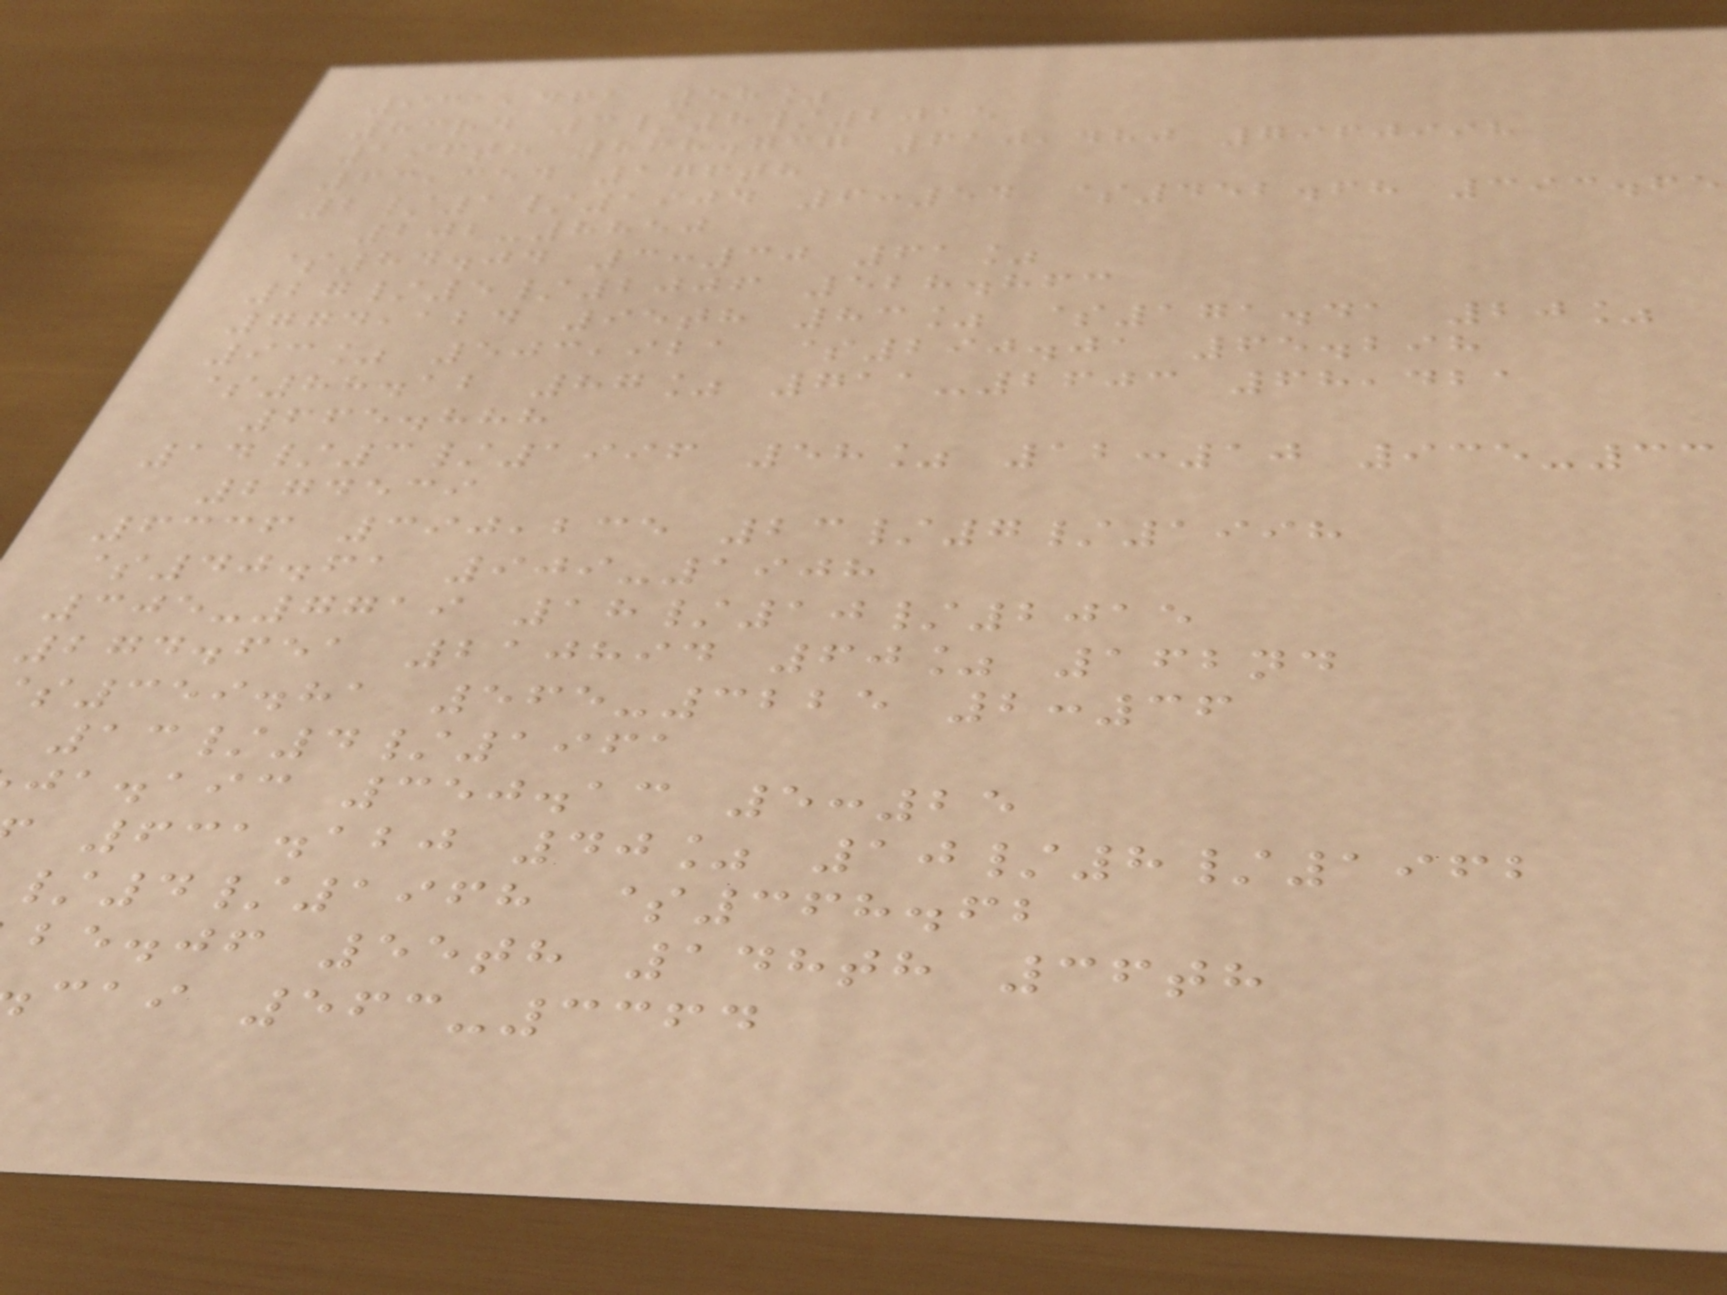931,461 58%
83rd 3/8/2015
196th 868.737 610,480 7960998
63,354 176th
2/1/1904 6:54 $452.68 393.65
202-8850
$84.04 3:30 61%
27/5/2006 528.863
774,124 95th 83% $171.41 20%
93% 503,921 $290.01 65.298
$88.12 87% 711-2603 68,421
665.888
14/3/1996 58% 12:10 935-33
274539
6336 390,235 23/7/1998
$40.61 909-1908
305-7719 18/10/2015
274.651 210894 60% 162nd
359.81 565-3225 2:36
13/4/1961
ja.aic 350.13 5:25
631.120 40% 10/8/1962
/4/1968 $368.62
be.jf 55th 148th 36th
cai 563-3364
